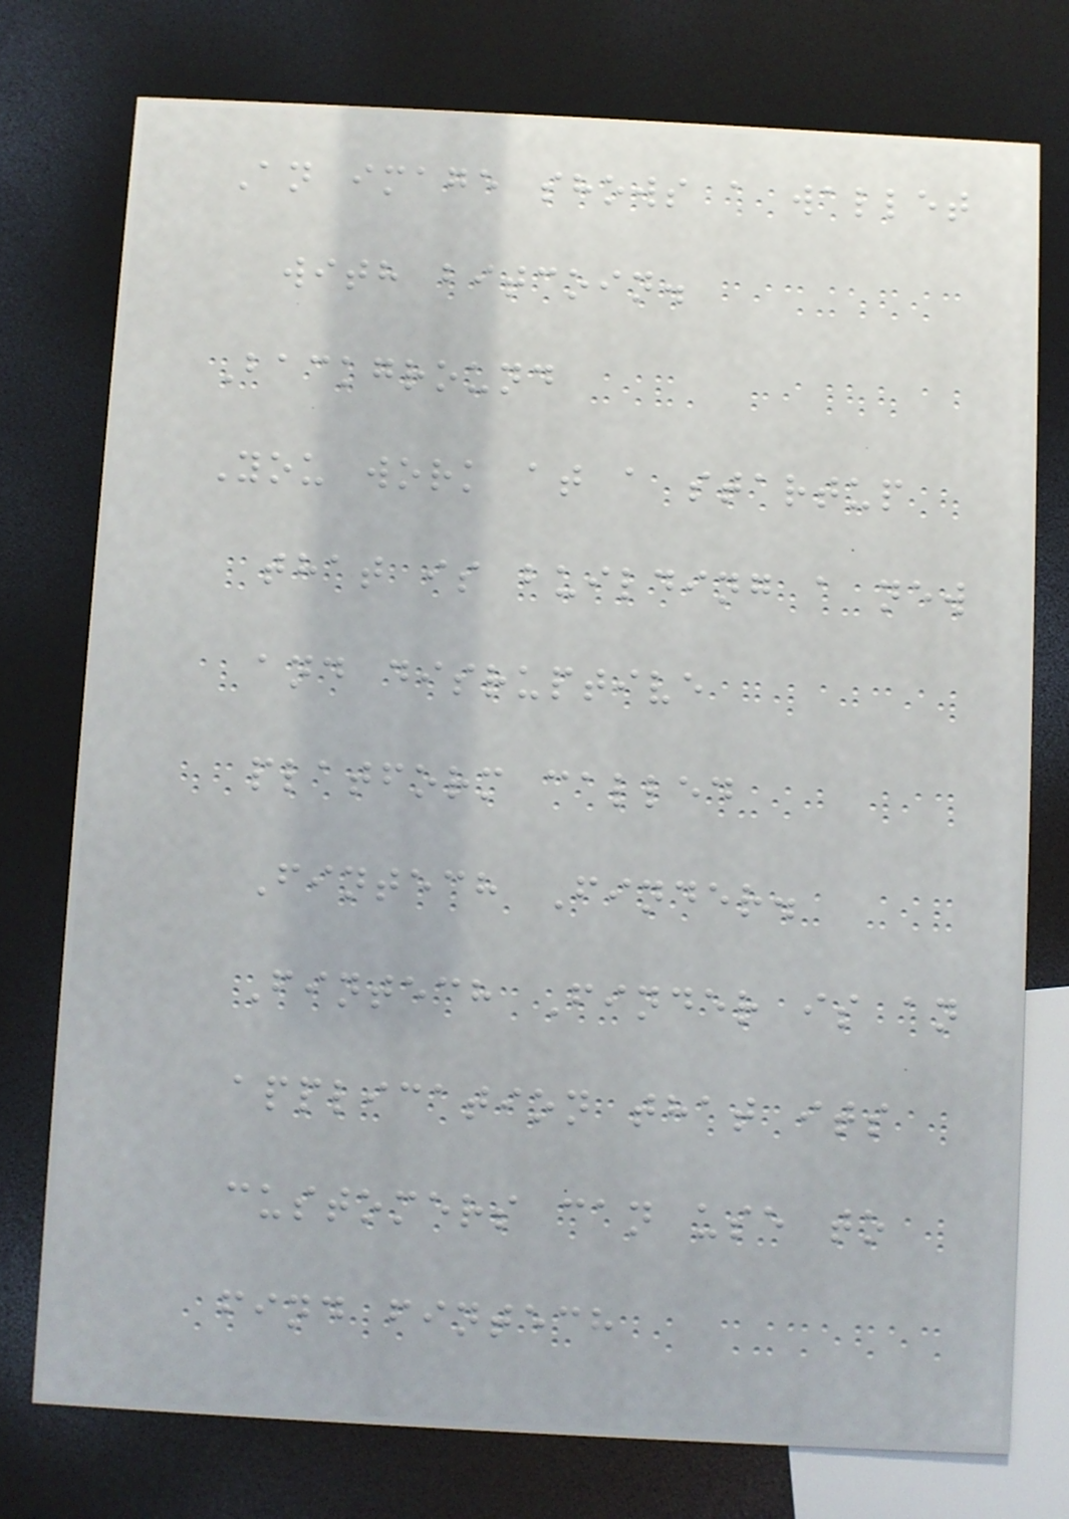An image shows a wallet
with bitcoin.
Background
You work at a startup
that is building a new
and disruptive
platform called
Fintech Finder.
Fintech Finder is an
application that its
customers can use to
find fintech
